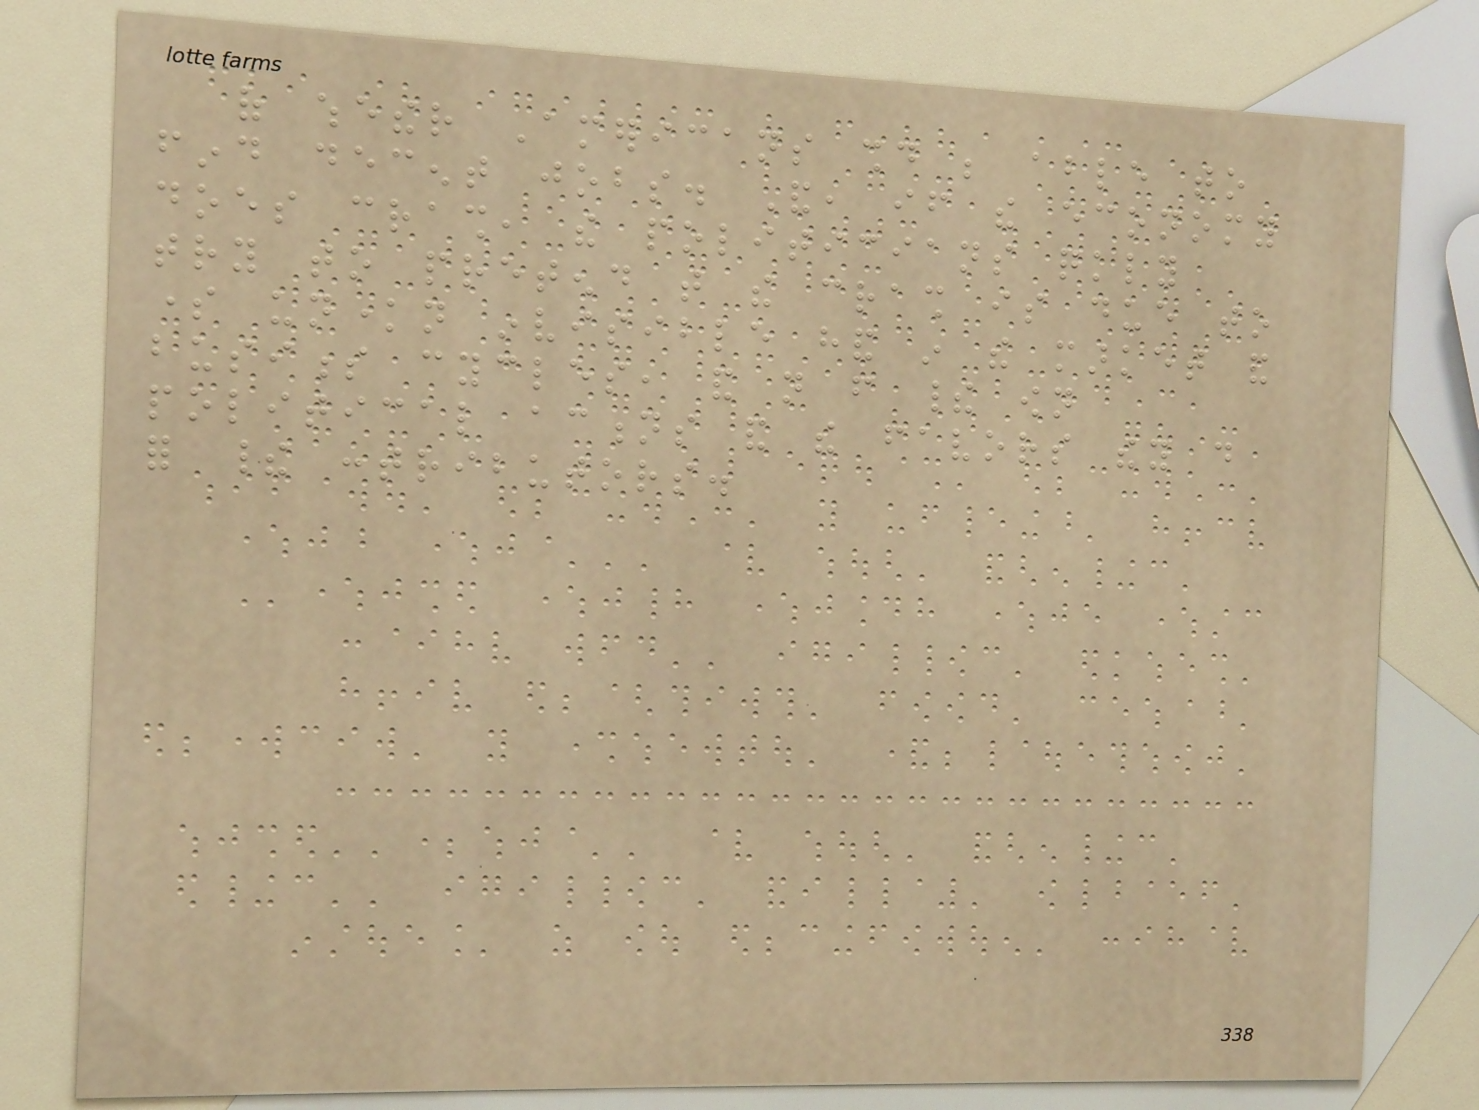of whether Americans should be able to
find decent jobs. And, if the economy
does crash, the politicians quickly
try to pretend that the crash is due to
some unknown invisible hand in the market and
business cycles, and not from their own
political actions and the favors they do
for their contributors.
